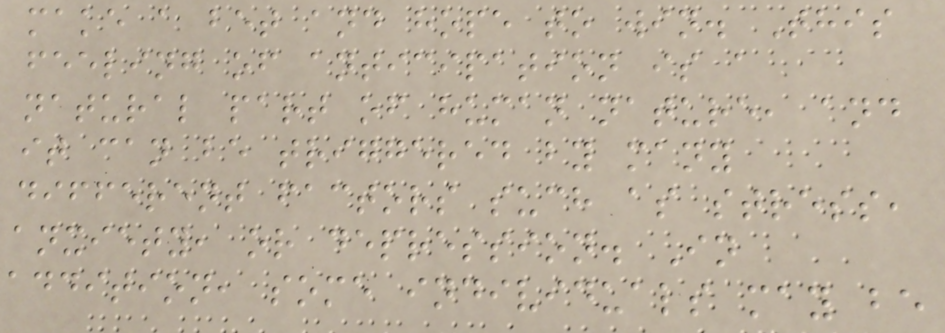make a bet and hope to win. This
feeling of anticipation is a
natural part of human nature, and
it can be triggered by many
different factors such as stress,
anxiety, or depression. In
addition, some individuals may be
